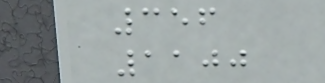356
1100
